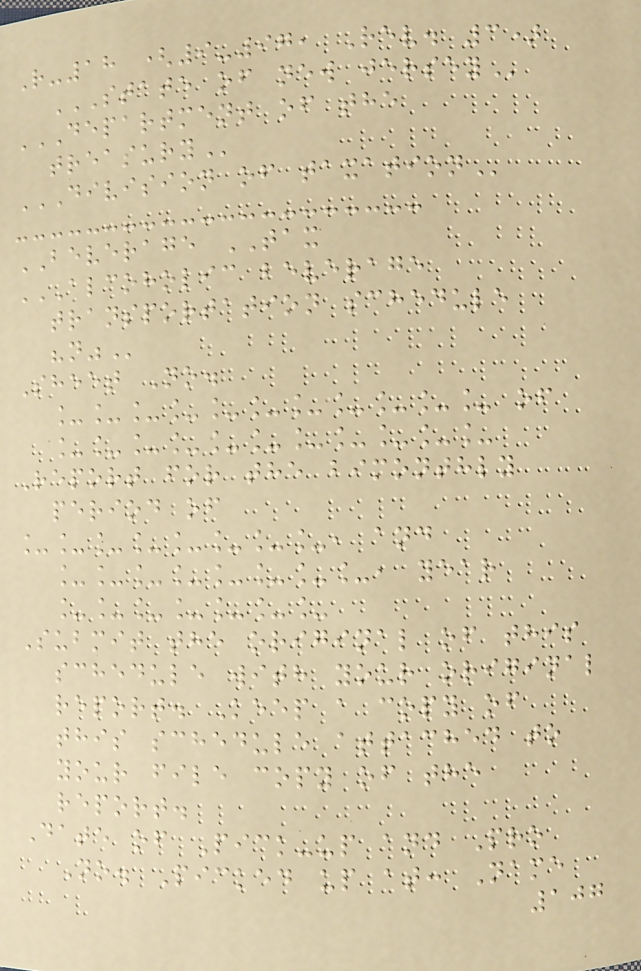R-18 (9-97, Rev. 3)
STATE OF NEW JERSEY
DEPARTMENT OF THE
TREASURY
DIVISION OF TAXATION
BEVERAGE TAX
ALCOHOLIC BEVERAGE
TRANSPORTATION SCHEDULE
"N"
Sheet No.
___________ of
___________
Report for the bimonthly
period of
________, and
________, year
_______
Submit the original of this
schedule with your original
report. Keep a copy of
this schedule attached to
your file copy of the
report.
Date of Pick-up and Pro
No. Picked up at: Name
107
